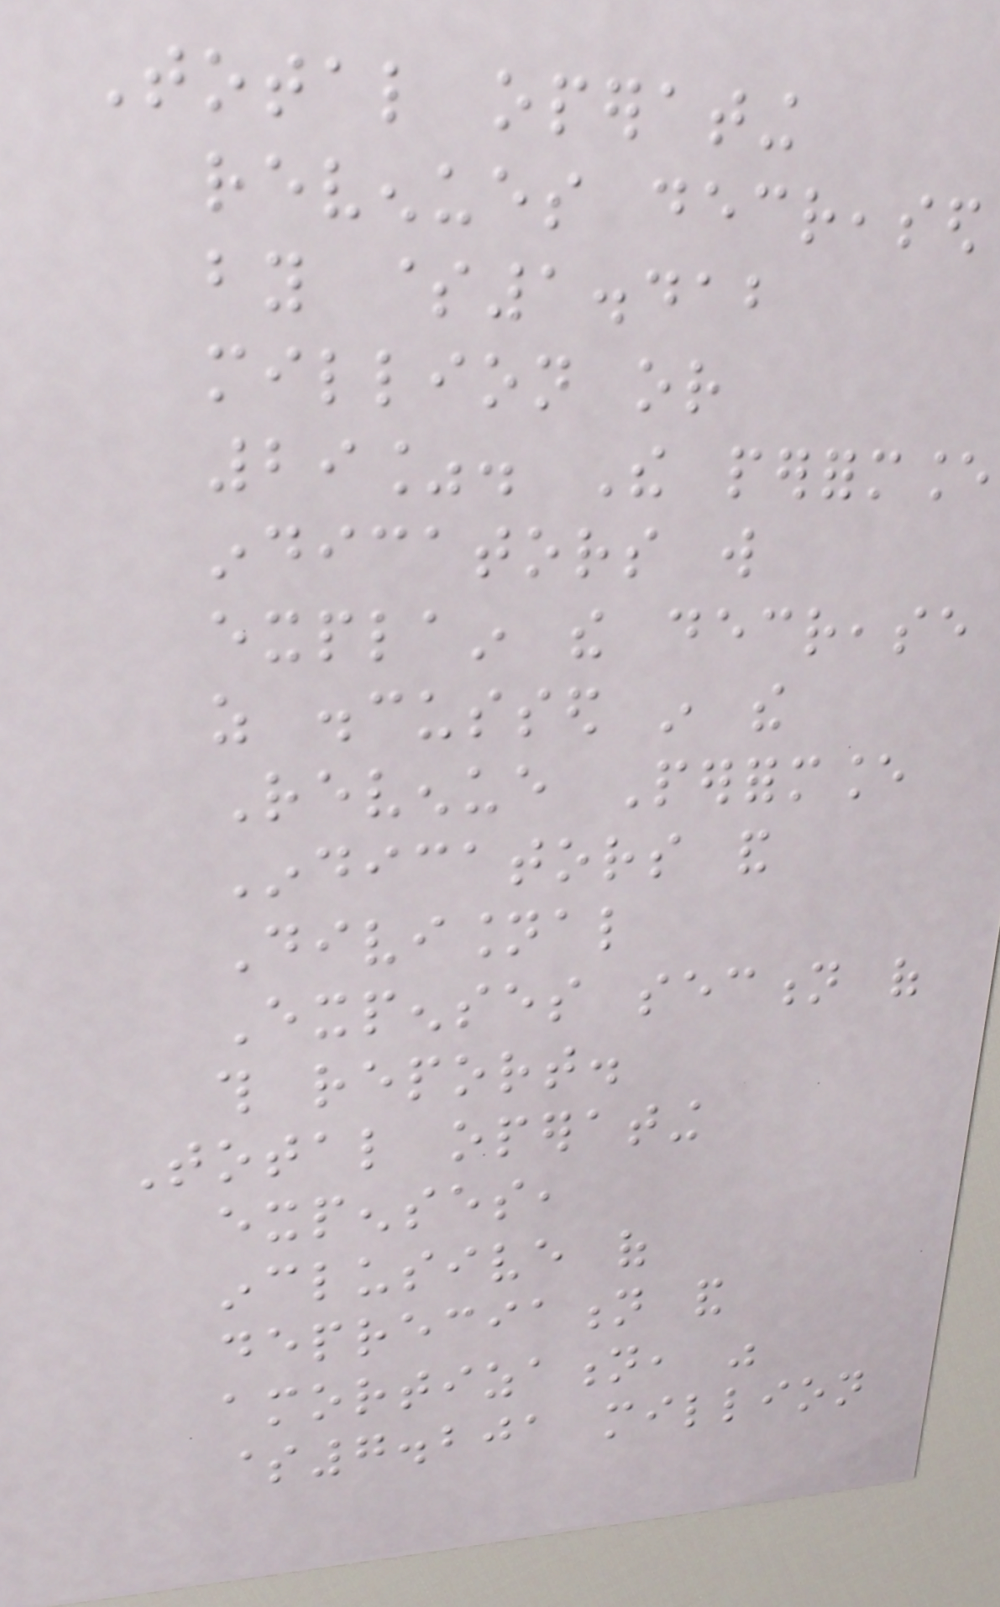Total operating
revenues decreased
by $1.412
million or
29%. The performance
indicators will
explain the decrease
as discussed in the
Revenue Performance
Indicators and
Divisional
Expenses section of
this report.
Total operating
expenses,
inclusive of
depreciation and
amortization, was
$7.201 million
